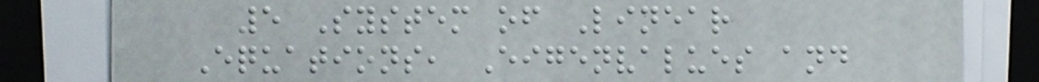5 System of Linear
Equations, Eigenvalues and
